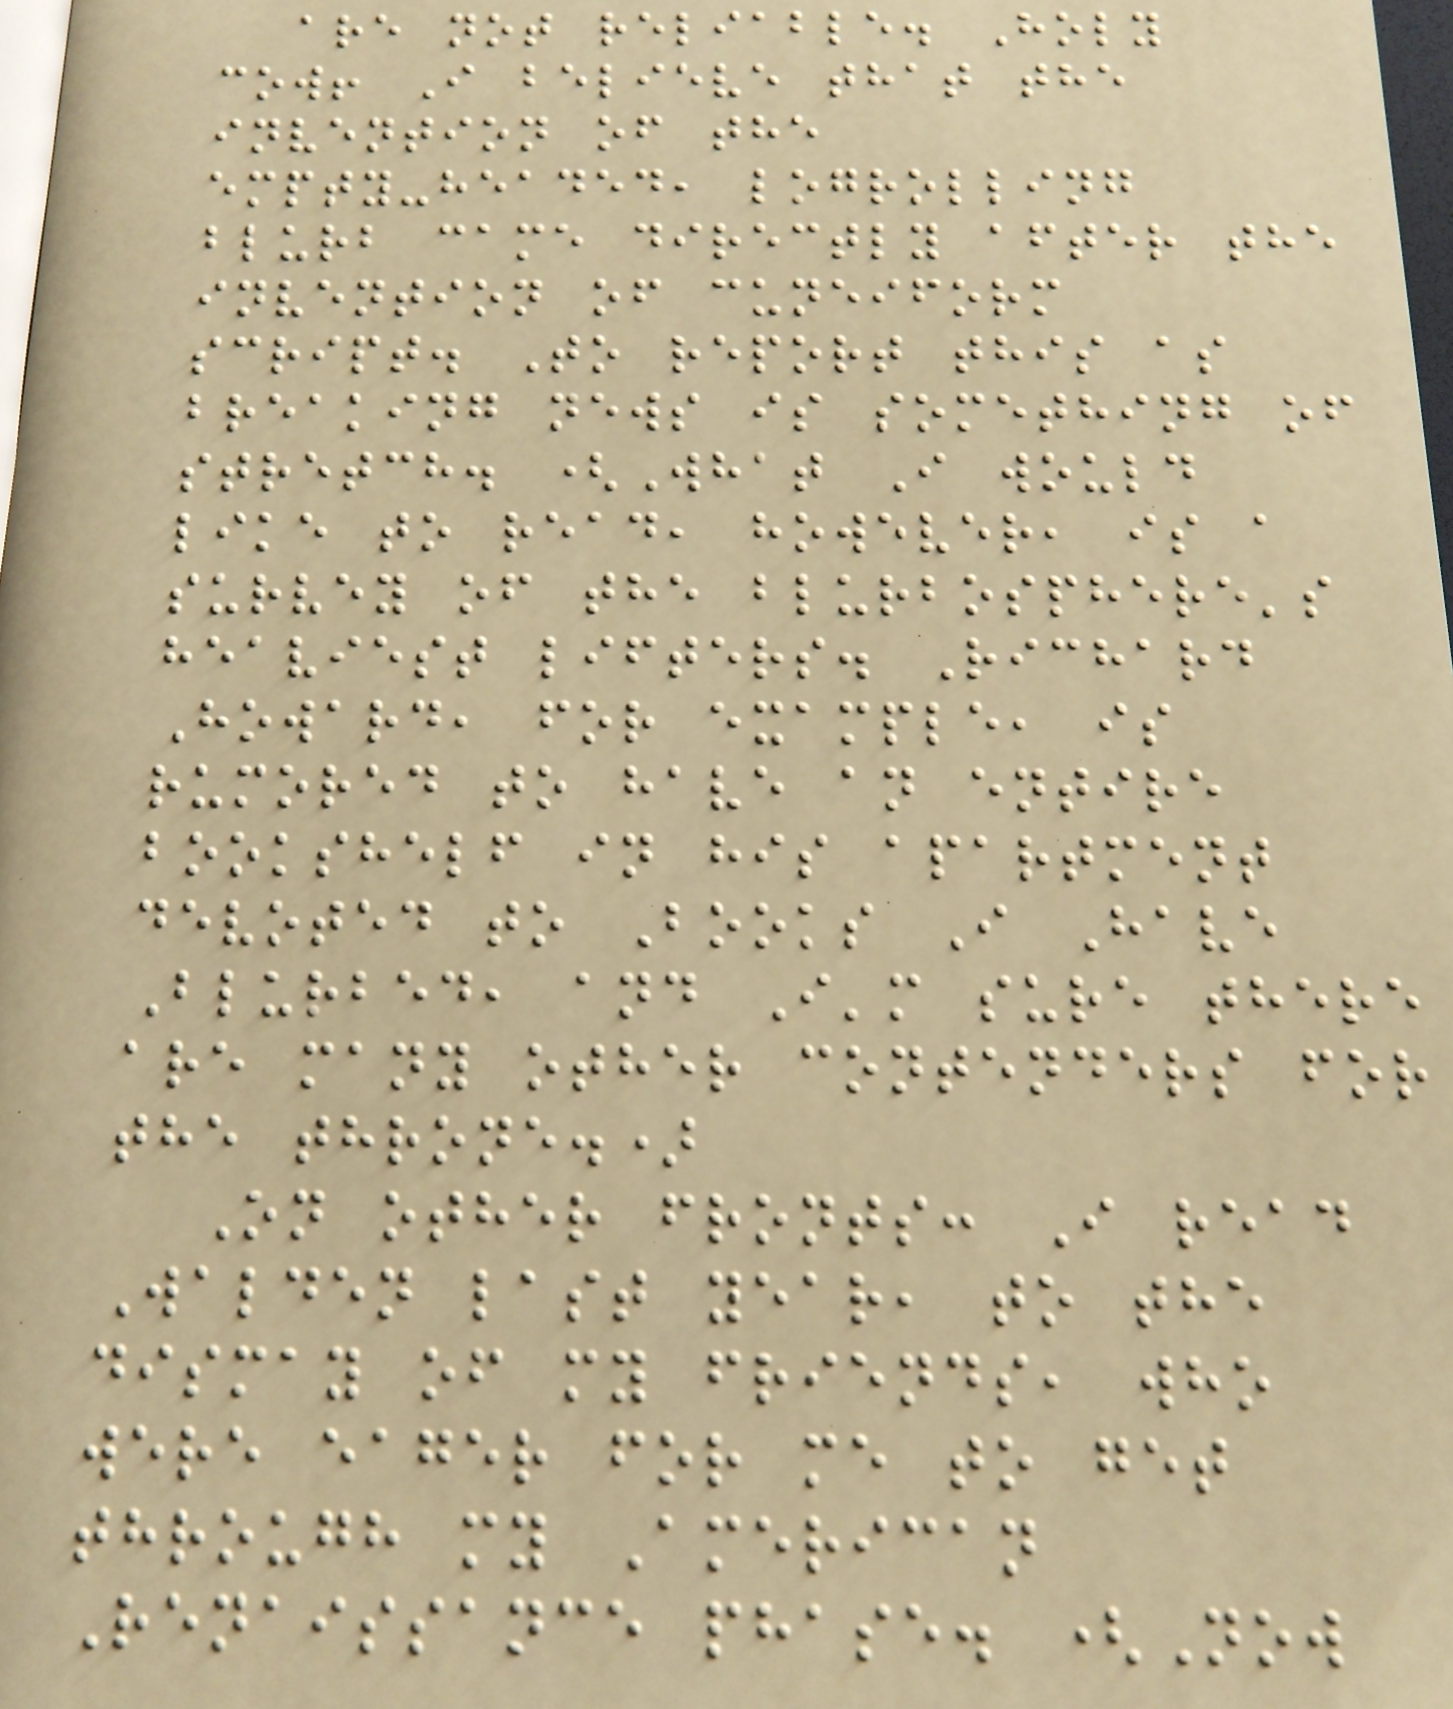are not reliable. Holy
cow! I believe that the
invention of the
empty-headed, logrolling
blurb came directly after the
invention of cuneiform
script. To report this as
breaking news is something of
stretch. (What I would
like to read, however, is a
survey of the blurbosphere's
heaviest lifters. Richard
Howard, for example, is
rumored to have an entire
bookshelf in his apartment
devoted to Books I Have
Blurbed, and I'm sure there
are many other contenders for
the throne.)
On other fronts: I read
Walden last year, to the
dismay of my friends, who
were eager for me to get
through my American
Renaissance phase. (Now
